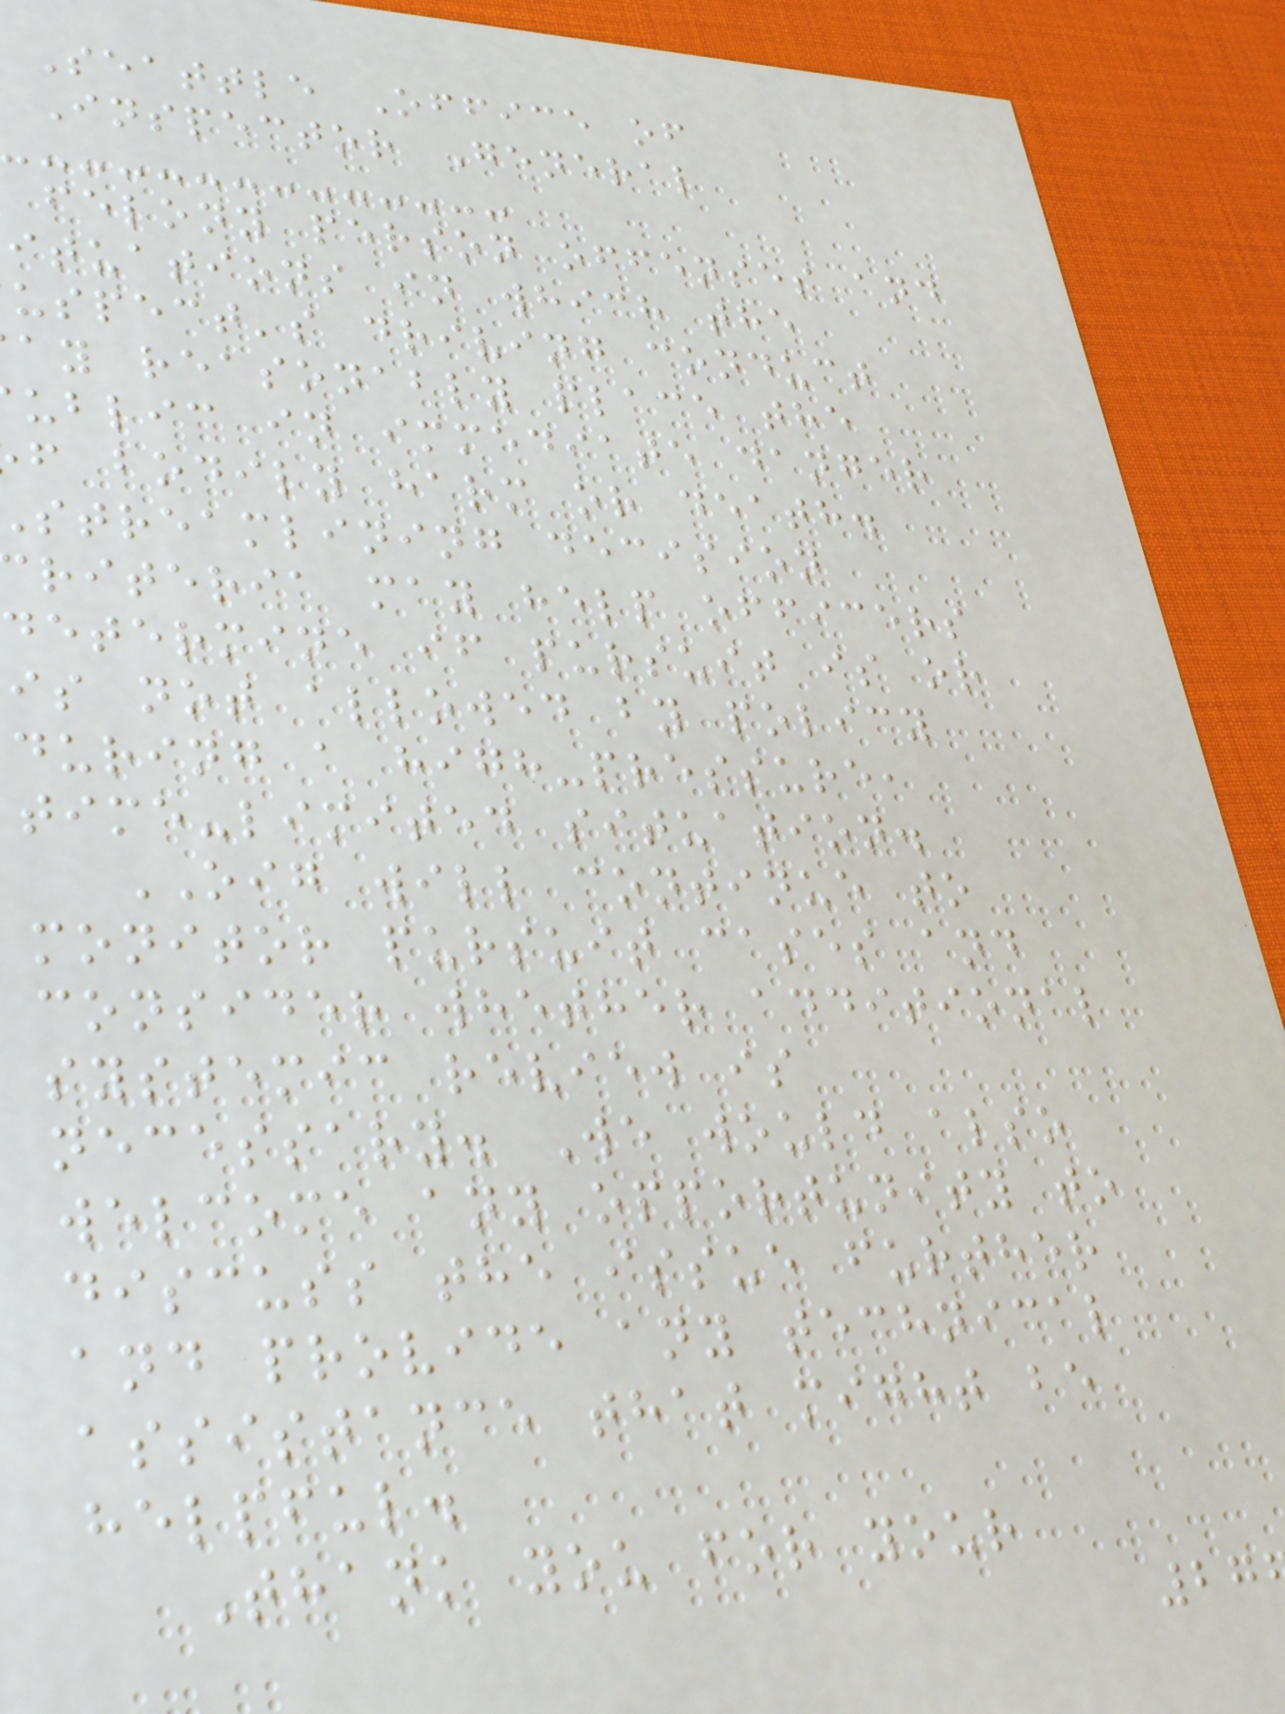Seattle Office of
Inspector General
felony person offenses and
ituations in which the
uspect's driving conduct
ay reasonably place the
ublic in immediate danger
f bodily harm or death.
streamlining decision
riteria may help officers
determine if pursuit is or
is not allowed by policy
during a high-pressure,
time-limited situation.
OIG will continue to
monitor pursuit cases and
consider whether additional
systemic review is
necessary. We would also
welcome any opportunity to
discuss the issue further
and provide any technical
assistance that might be
helpful.
Thank you for your
